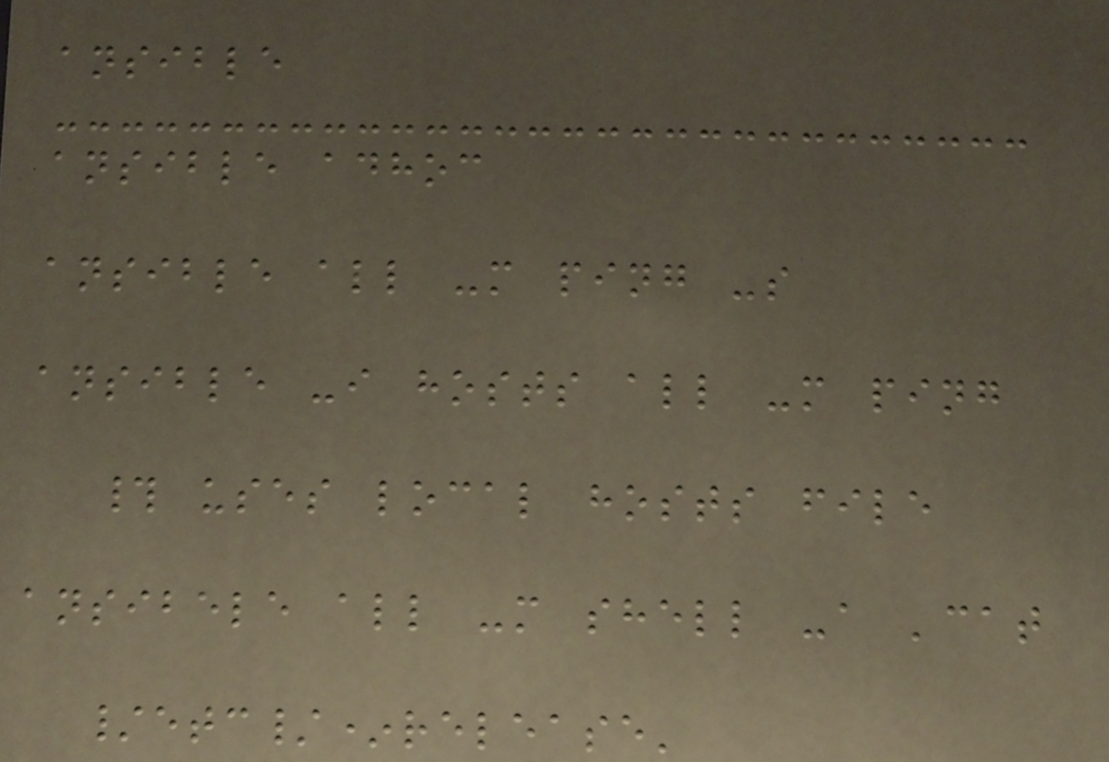ansible
ansible adhoc
ansible all -m ping -s
ansible -i hosts all -m ping
# uses local hosts file
ansibele all -m shell -a 'cat
/etc/*release'
